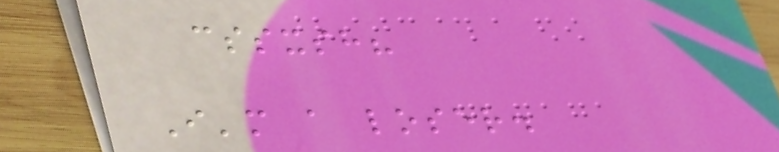cssxsh?
I'm a loser.
